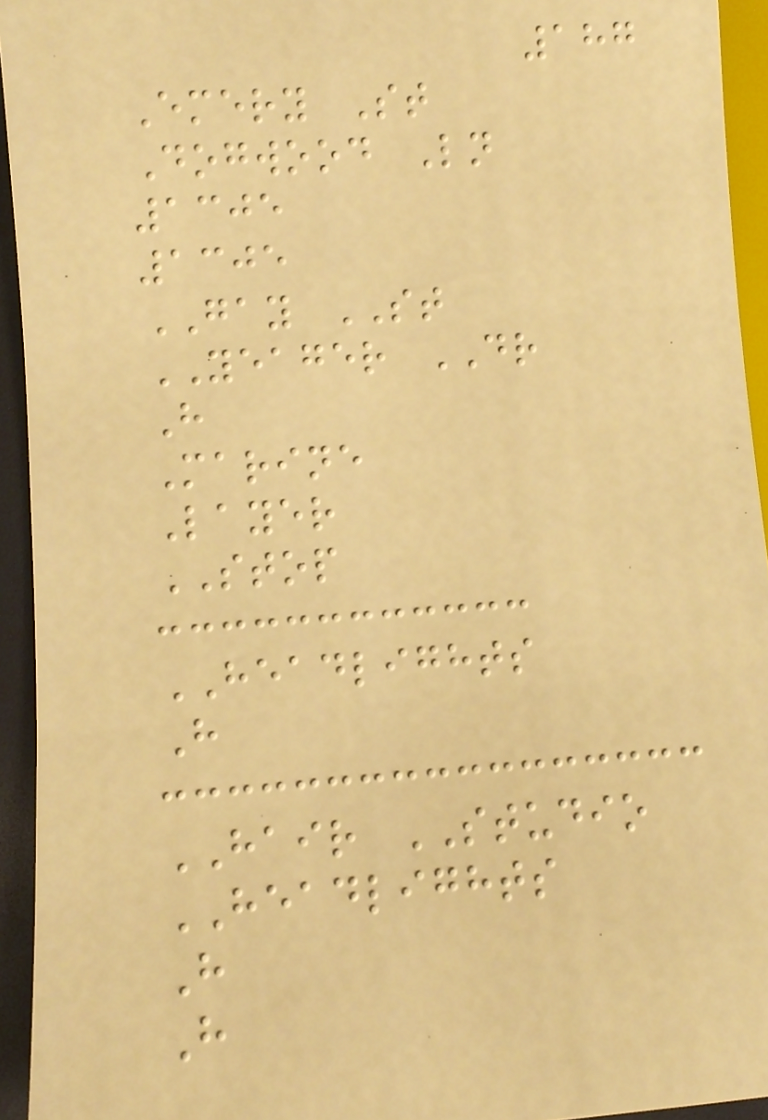187
Emery St
Dogwood Ln
1305
1305
GAY ST
YEAGER DR
H
Marine
Layer
STOP
HEADLIGHTS
H
HAIR STUDIO
HEADLIGHTS
H
H
